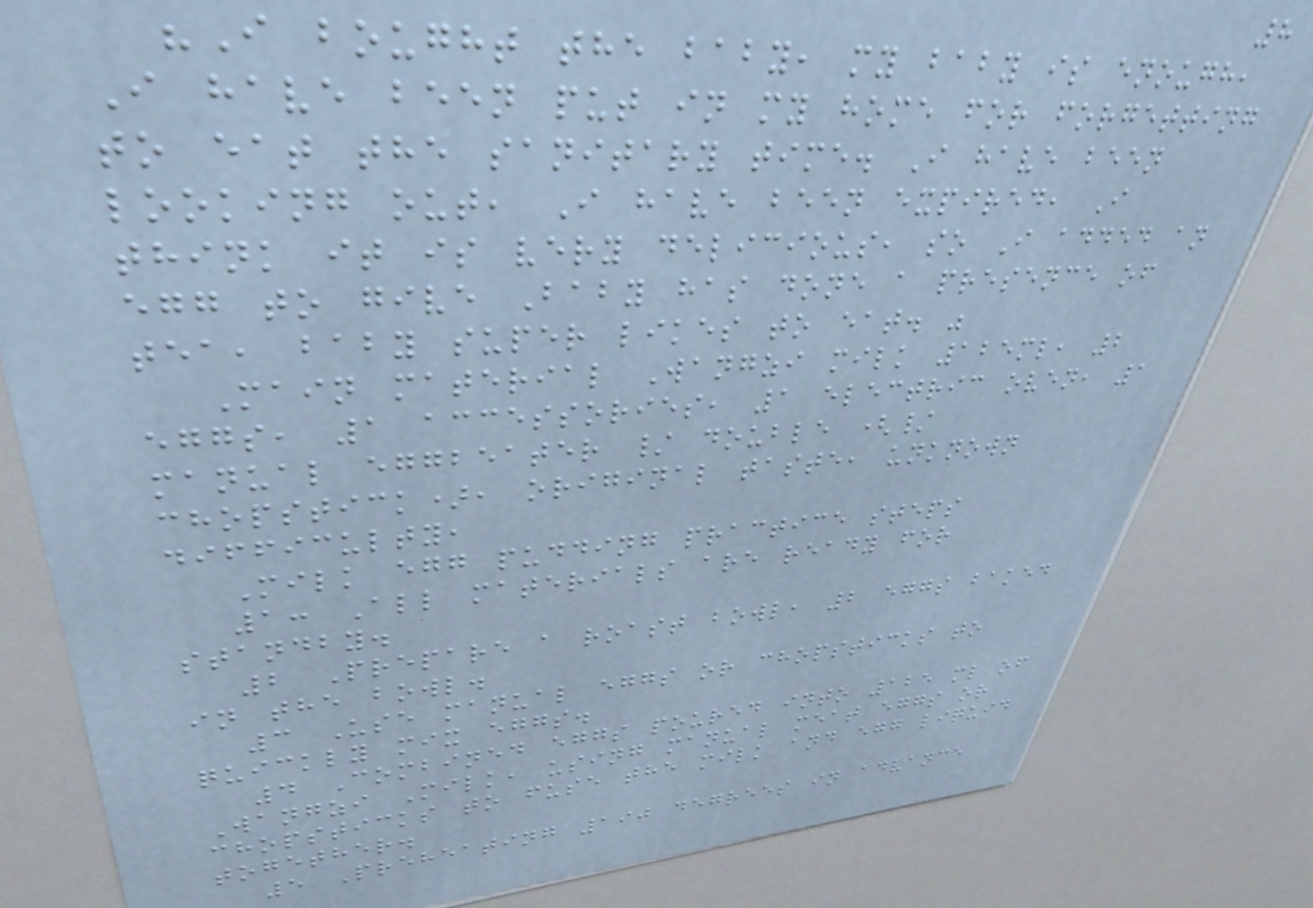8
"I bought the baby, my baby is enough,
I have been put in my home for forgetting
to eat the sanitary time. I have been
looking out, I have been expired, I
think it is very delicious, so I added an
egg to give Baby has done a presence of
tea, baby super likes to eat. "
Main material Wangzi milk 125ml, 2
eggs, 1 accessories, 1 electric oven, 1
manual eggbeater / double (/
chopstick), original taste, unknown
difficulty,
Milk egg pudding practice steps
1: All materials are ready for
standby.
2 Prepare a roast bowl, 2 eggs baked
in the bowl.
3 Use manual eggs or chopsticks to
quickly mix eggs.
4 Combined eggs poured into 125 ml of
Wangzi Milk, using manual meat eggs or
chopsticks to fuse the milk and egg liquid
together.
5 Preheating 190 degrees in advance
